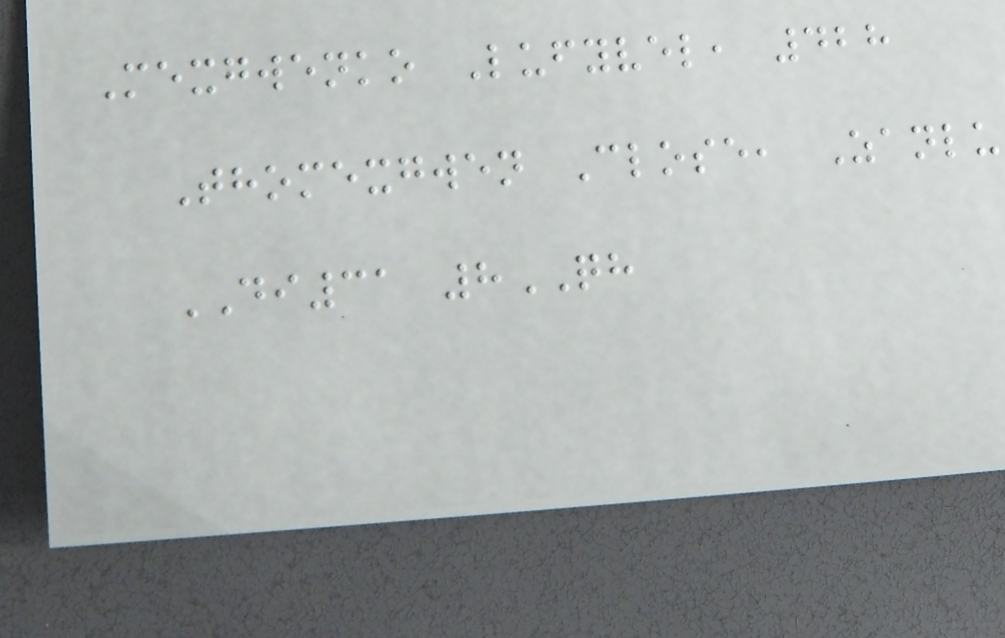Mexgwenko Lufyvel, 428
Thomexgwen Close, Zanlu
DI31 8QH
